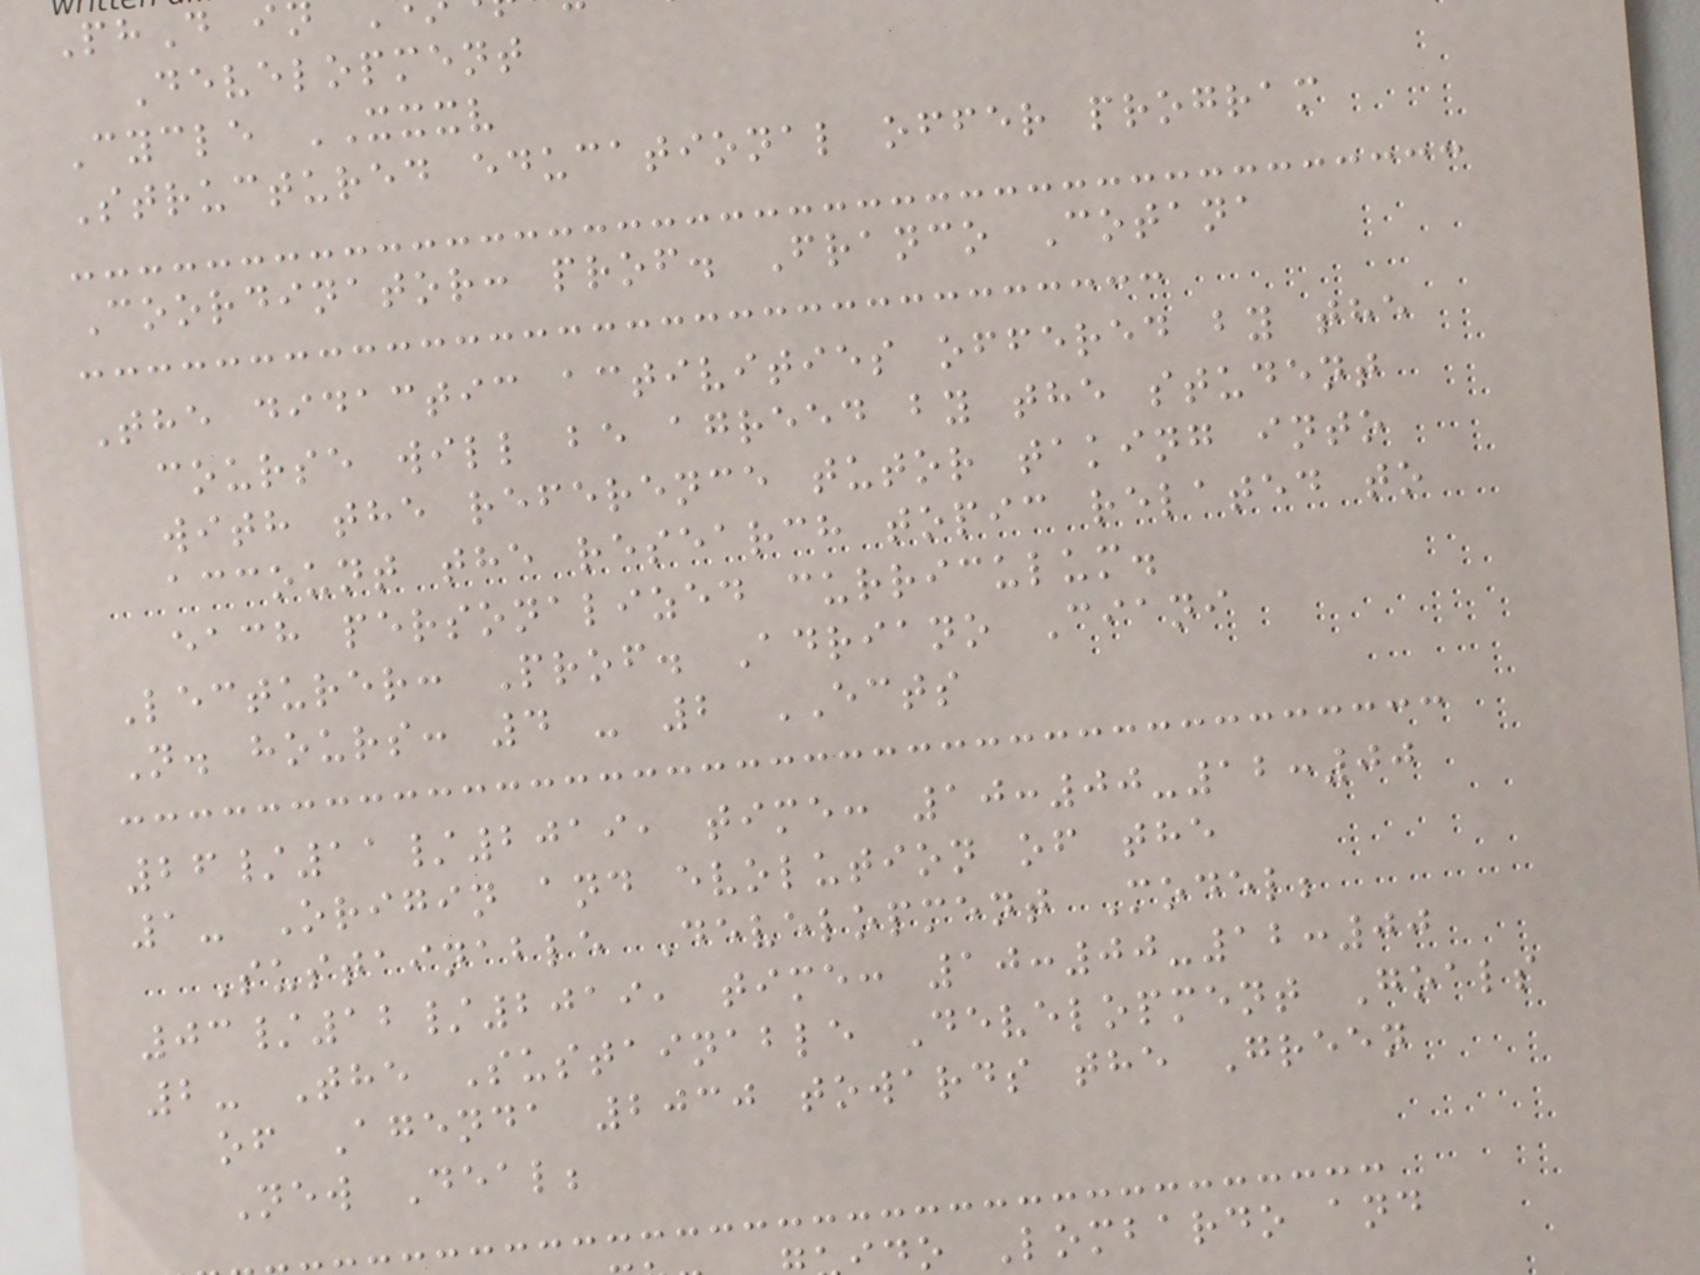Development
Cycle XXXV
Structured educational offer program
Coordinator: prof. Franco Cotana
The didactic activities offered by the
course will be agreed by the student
with the reference tutor taking into
account the research topic related to
each personalized curriculum.
Lecturer: Prof. Adriano Ciani
N. hours: 4 - 2 ECTS
26/11/2019, time: 10:00-12:00
1- Origin and evolution of the
Sustainable Development Model;
03/12/2019, time: 10:00-12:00
2- The Sustainable Development Goals
of Agenda 2030 towards the Green
New Deal;
do Lombardo and
